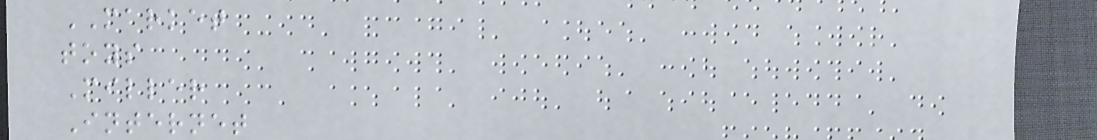MARKET
toys
Miller
Internet
